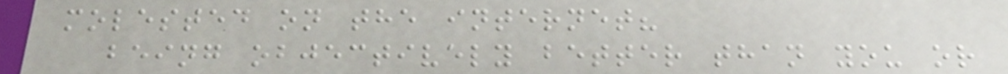molested on the internet?
being objectively better than you or
